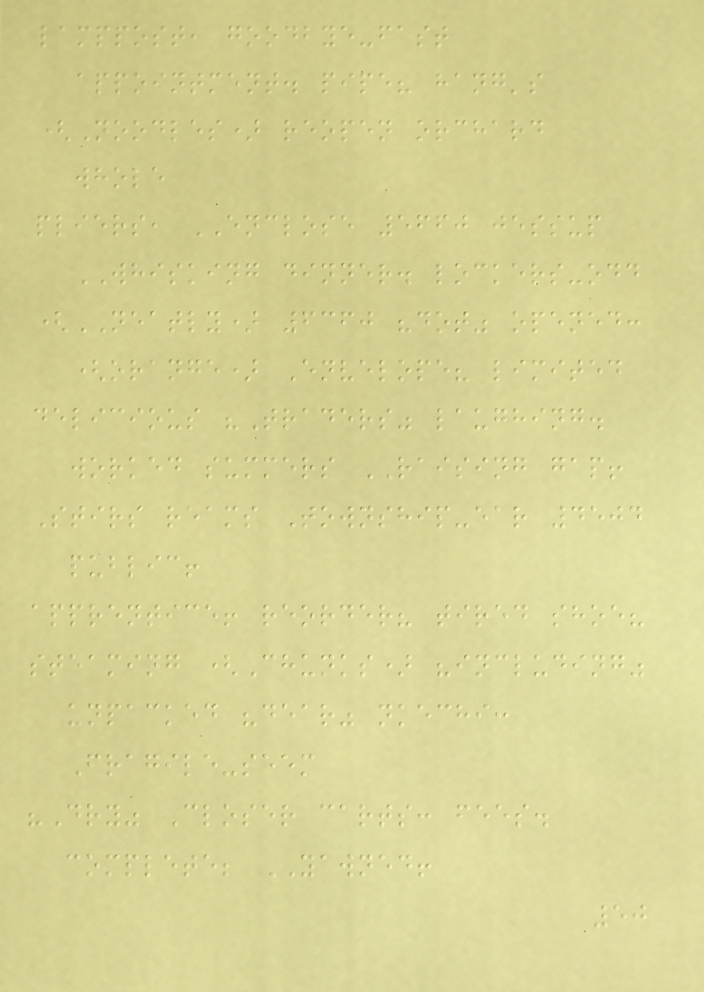lamppost, goodbye-fast
appointment. pipe? hang's
(Noodles) reopen orchard
whole
pliers, ENCLOSE 5660 jessup
WHISKING dinner. lockers-odd
(NEATLY) 6360 "dot" opened:
(orange) Envelope? limited
delicious "Traders" laughing.
worked summers RAISING gap!
Stirs reams Township-ear 4504
public!
apprentice! reorder? tired shoe?
steaming (Chunks) "including"
unpacked "dear" nkechi:
Fragile-seem
"Dry" Closer carts: fees.
complete; YAWNED!
50
